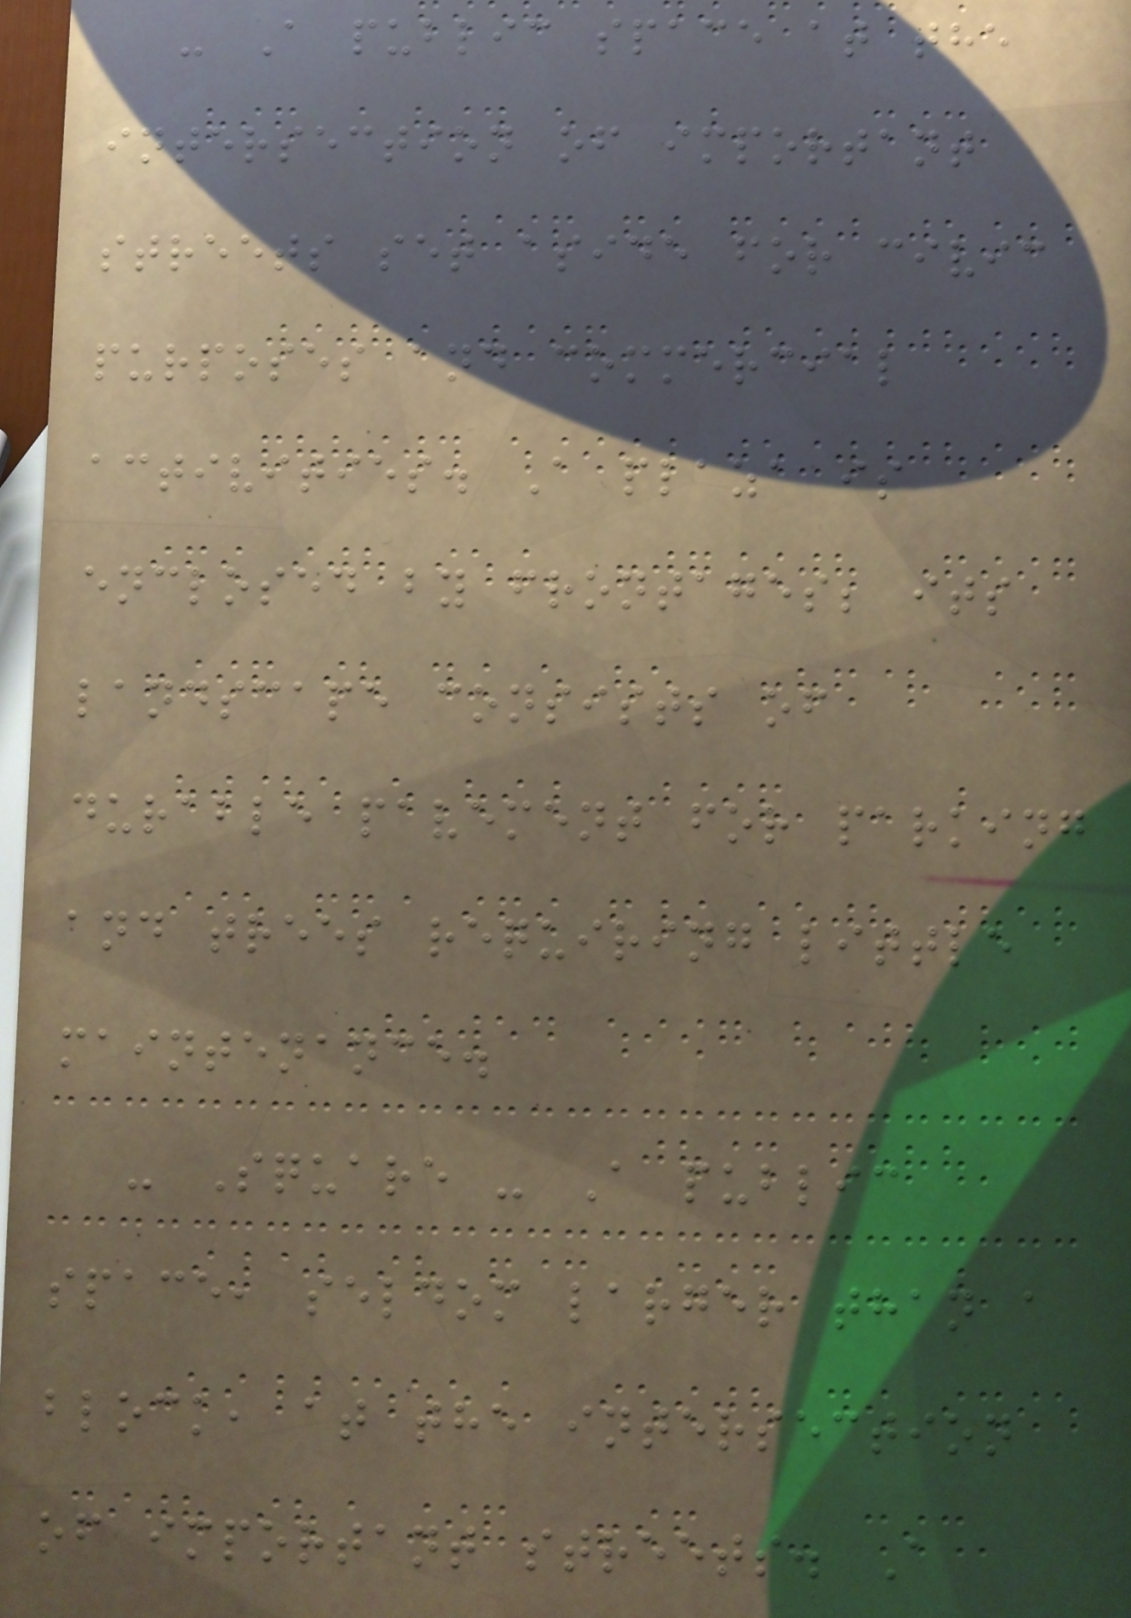- A public space at the
intersection of important
streets set aside for civic
purposes and commercial
activities. A plaza is
enclosed by frontages; its
landscape consists of
durable pavement for parking
and trees requiring little
maintenance.
- Square - A public
space, seldom larger than a
block, at the intersection
of important streets. A
